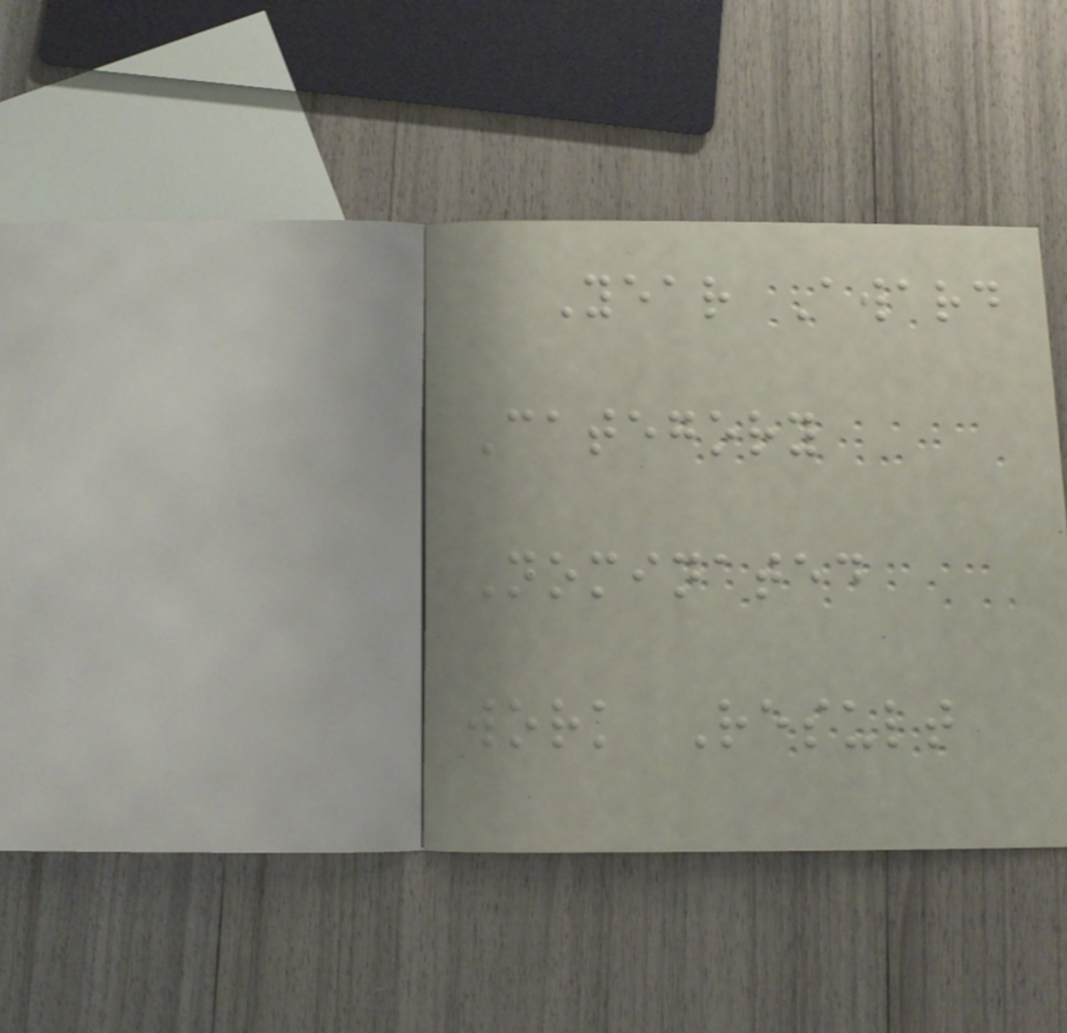Year Award
Category
Nominated
work Result
